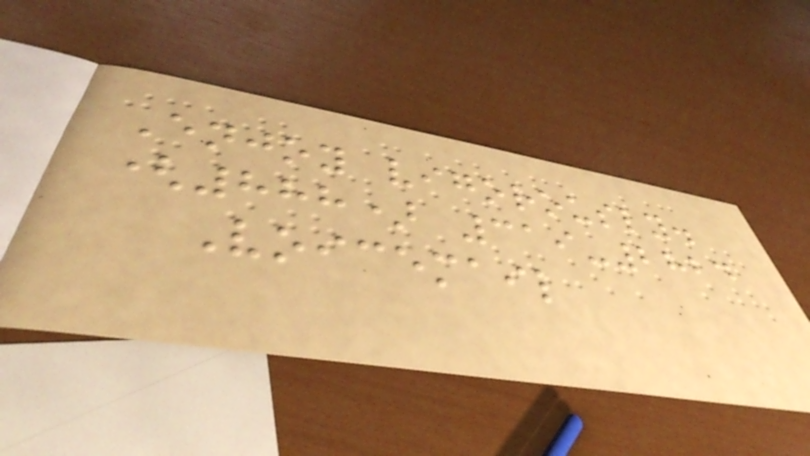Enjoy vigorously.
(888) 319-2824
Voicemail
